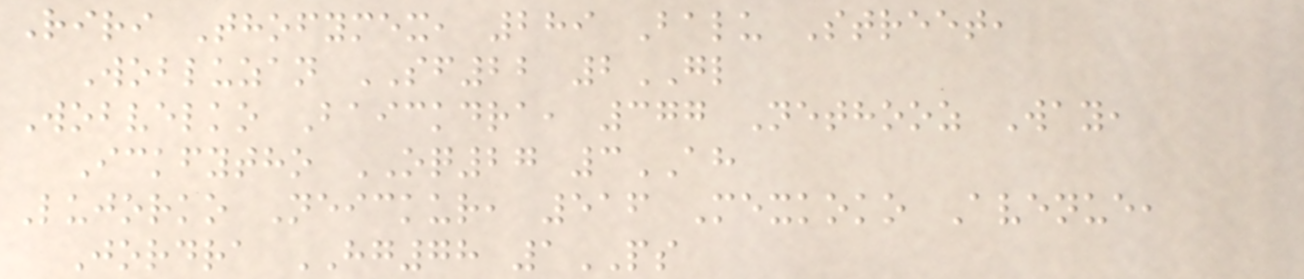Riri Thofymex, 289 Balu Street,
Wobluzan SF22 2GL
Wobvelko Baickdra, 377 Nethooz Way,
Ickfytho OQ27 3AH
Lujorko Neickur, 516 Mexkoko Avenue,
Jordra HG78 1PS
